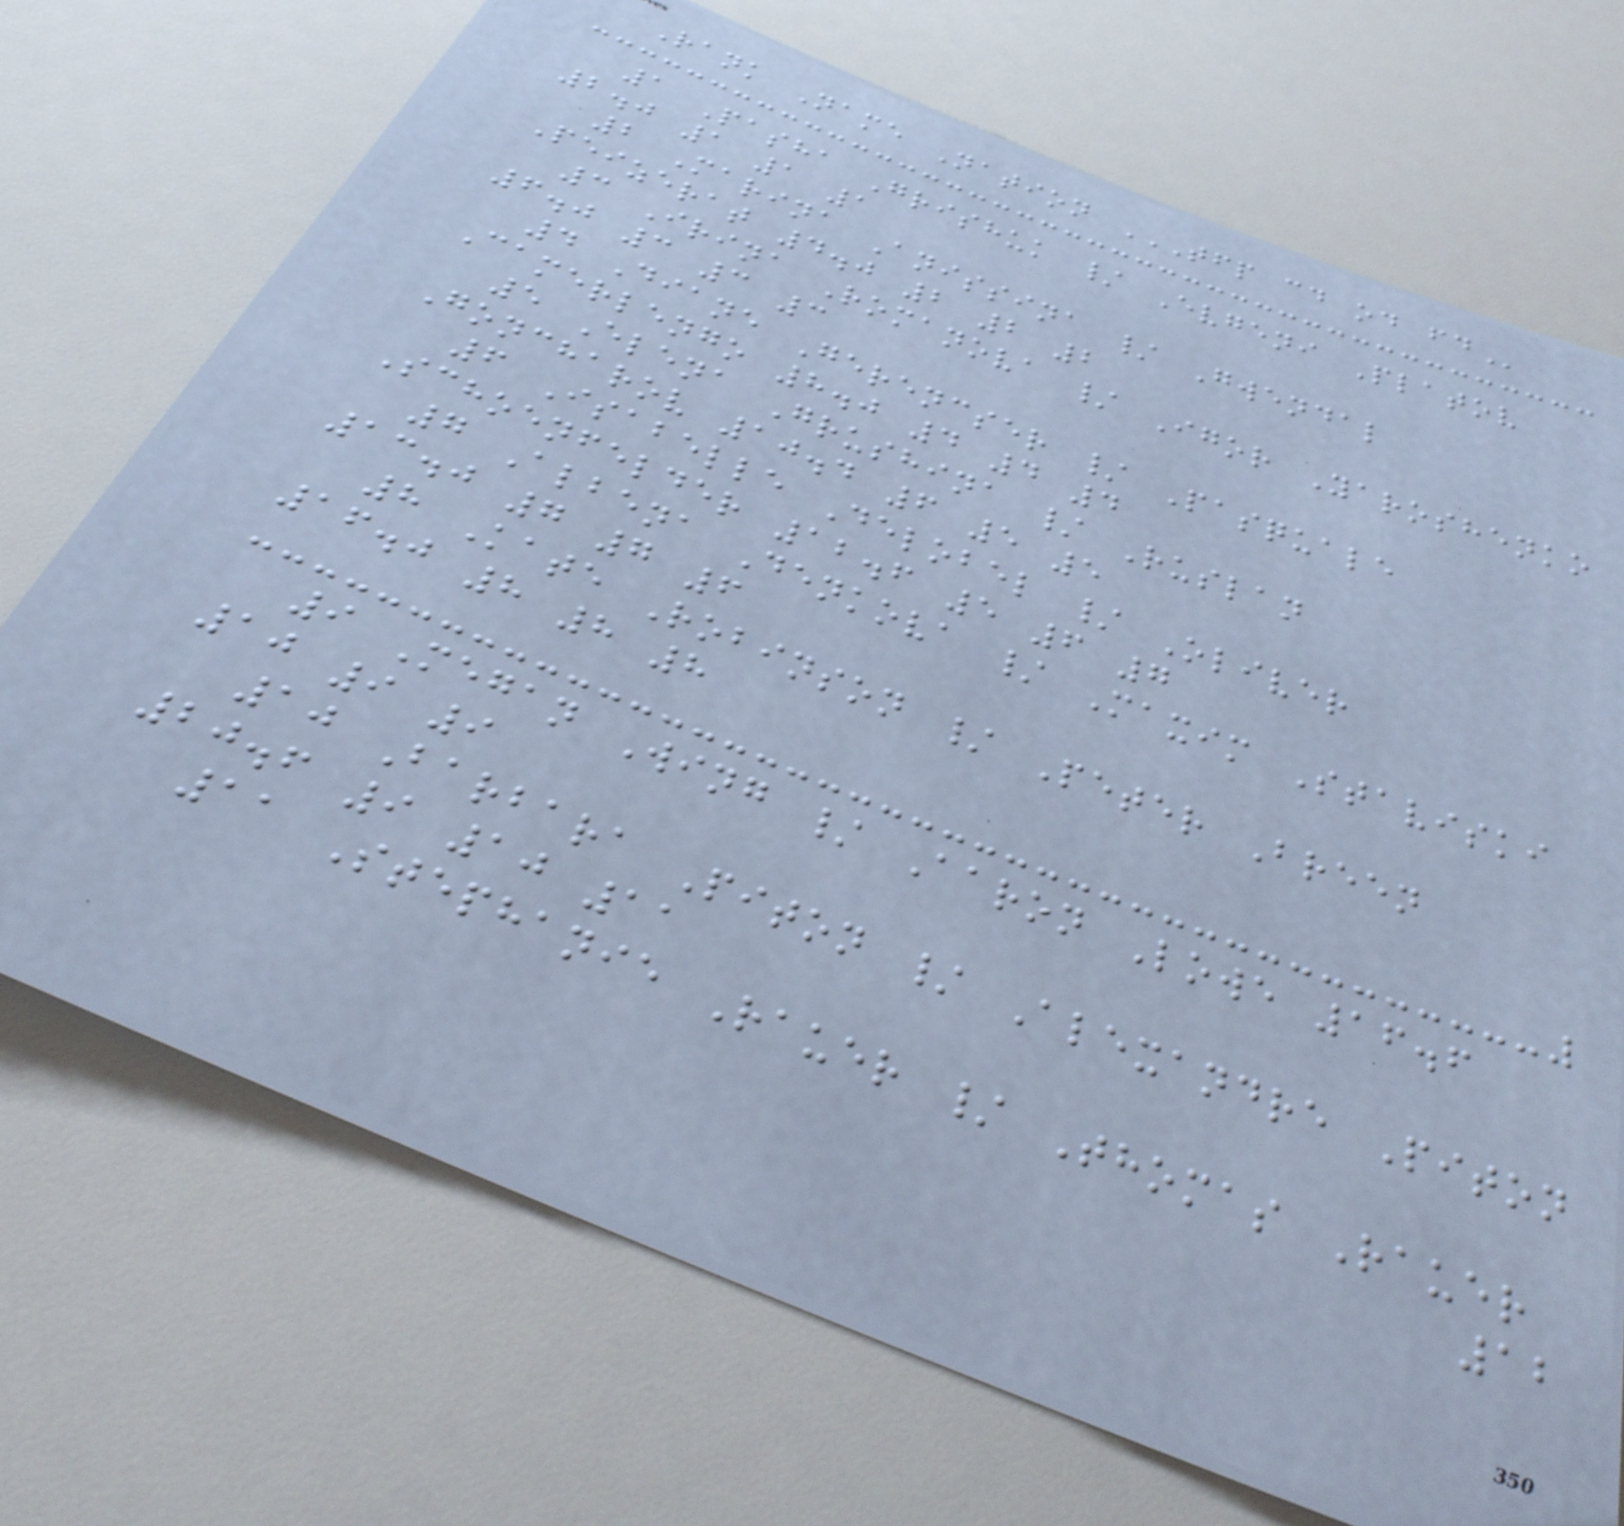Rank Name Nation TFP CD OD FD
1 Pasha Grishuk / Evgeni Platov
2.0 1 1 1
2 Marina Anissina / Gwendal
Peizerat 4.0 2 2 2
3 Irina Romanova / Igor Yaroshenko
6.0 3 3 3
4 Diane Gerencser / Pasquale
Camerlengo 8.0 4 4 4
5 Elena Grushina / Ruslan
Goncharov 10.4 6 5 5
6 Isabelle Delobel / Oliver
Schoenfelder 12.6 5 6 7
7 Albena Denkova / Maxim Staviski
13.0 7 7 6
8 Kate Robinson / Peter Breen
16.0 8 8 8
9 Megan Wing / Aaron Lowe 16.6
10 9 9
10 Barbara Piton / Alexandre Piton
20.6 9 10 11
11 Stephanie Rauer / Thomas Rauer
12
